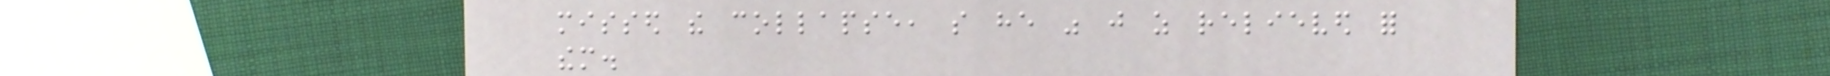missed the collapse, so he was just as relieved for
them.
